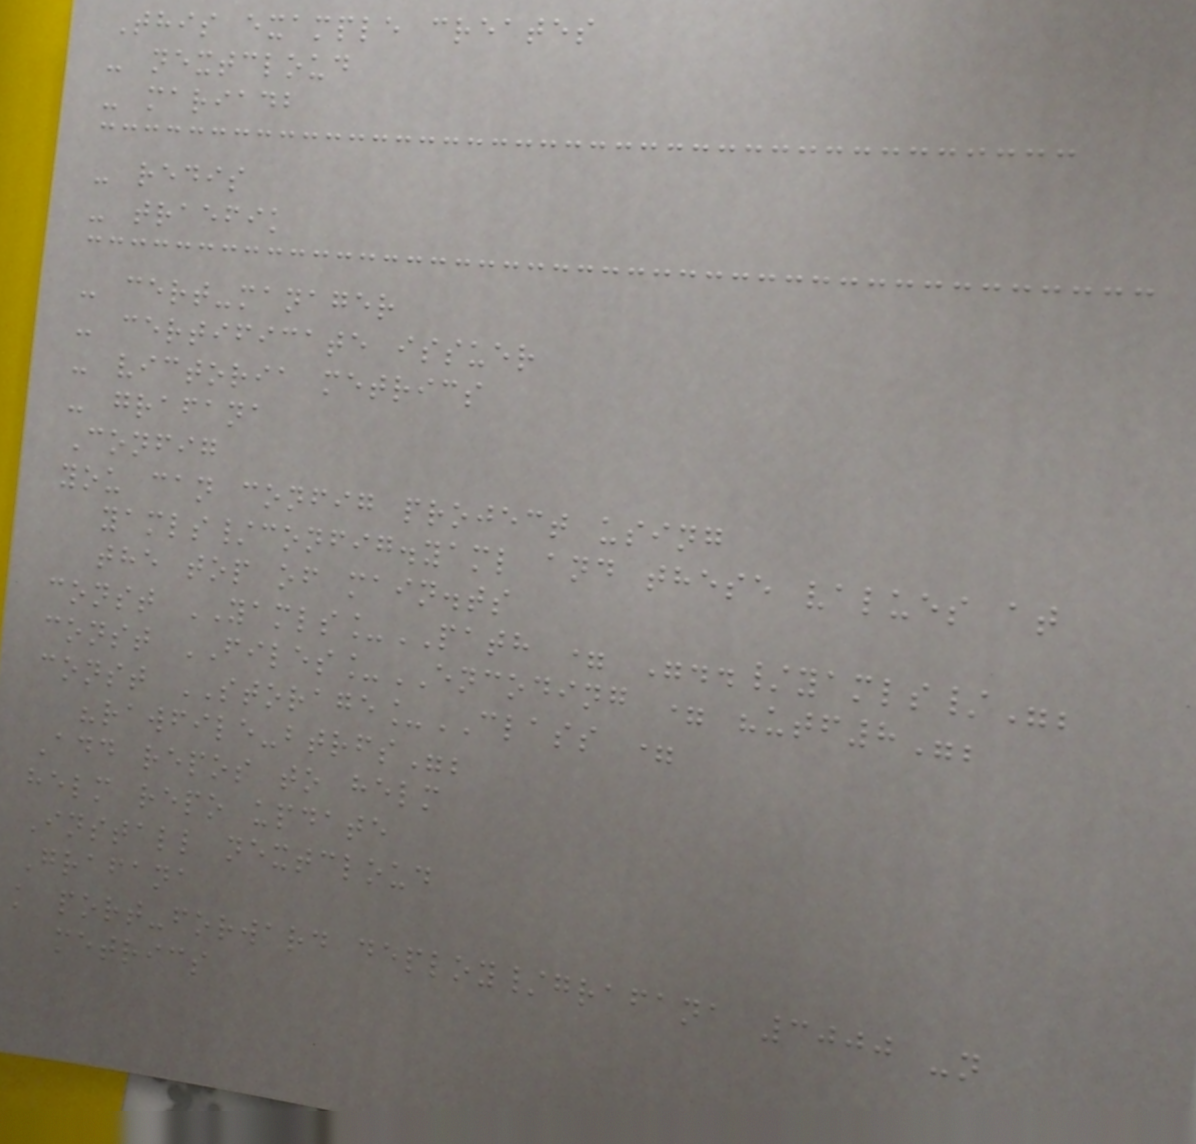This example creates
- nextcloud
- mariadb
- redis
- traefik
- cert-manager
- certificate issuer
- victoria metrics
- grafana
Config
you can config project using
yamls/config.yaml and these values at
the top of main.ts
const YAMLS_PATH = "../yamls/";
const FILES_ENCODING = "utf8";
const STORAGE_CLASS =
"rawfile-btrfs";
Add repos to helm
helm repo update
Install nextcloud
Grafana
k port-forward deploy/grafana 3000 -n
metrics
